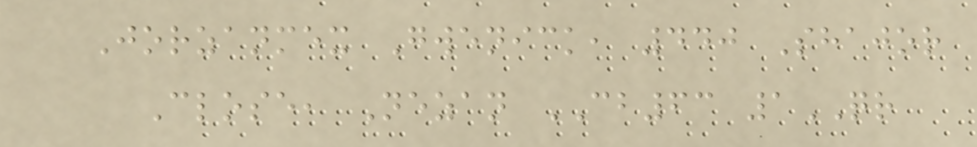Jorzanmex Gwenick, 440 Shajor
Close, Nezan CB63 1QR
